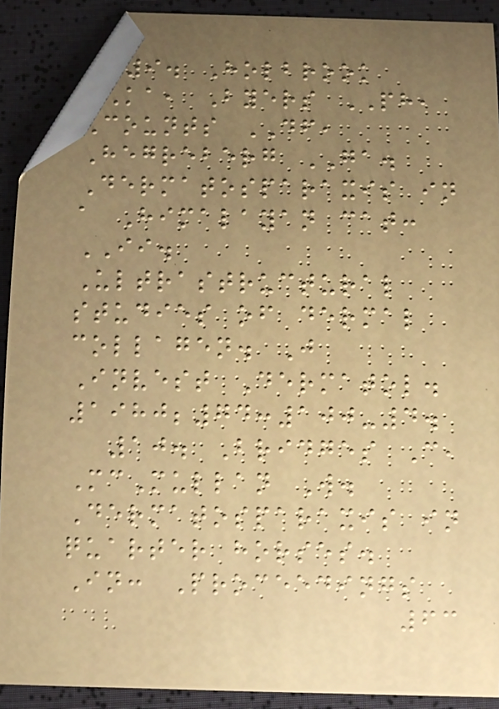9. Holbrook
KA, Byers PH,
Counts DF,
Hegreberg GA.
Dermatosparaxis in
a Himalayan cat:
II.
Ultrastructural
studies of dermal
collagen. J
Invest Dermatol.
1980;74:100-4.
10. Bridges C,
McMullan W.
Dermatosparaxis in
quarter horses.
In: Proceedings
63
